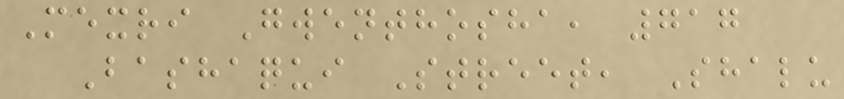Mexri Gwenthosha, 717
Bashaqui Street, Shalu
